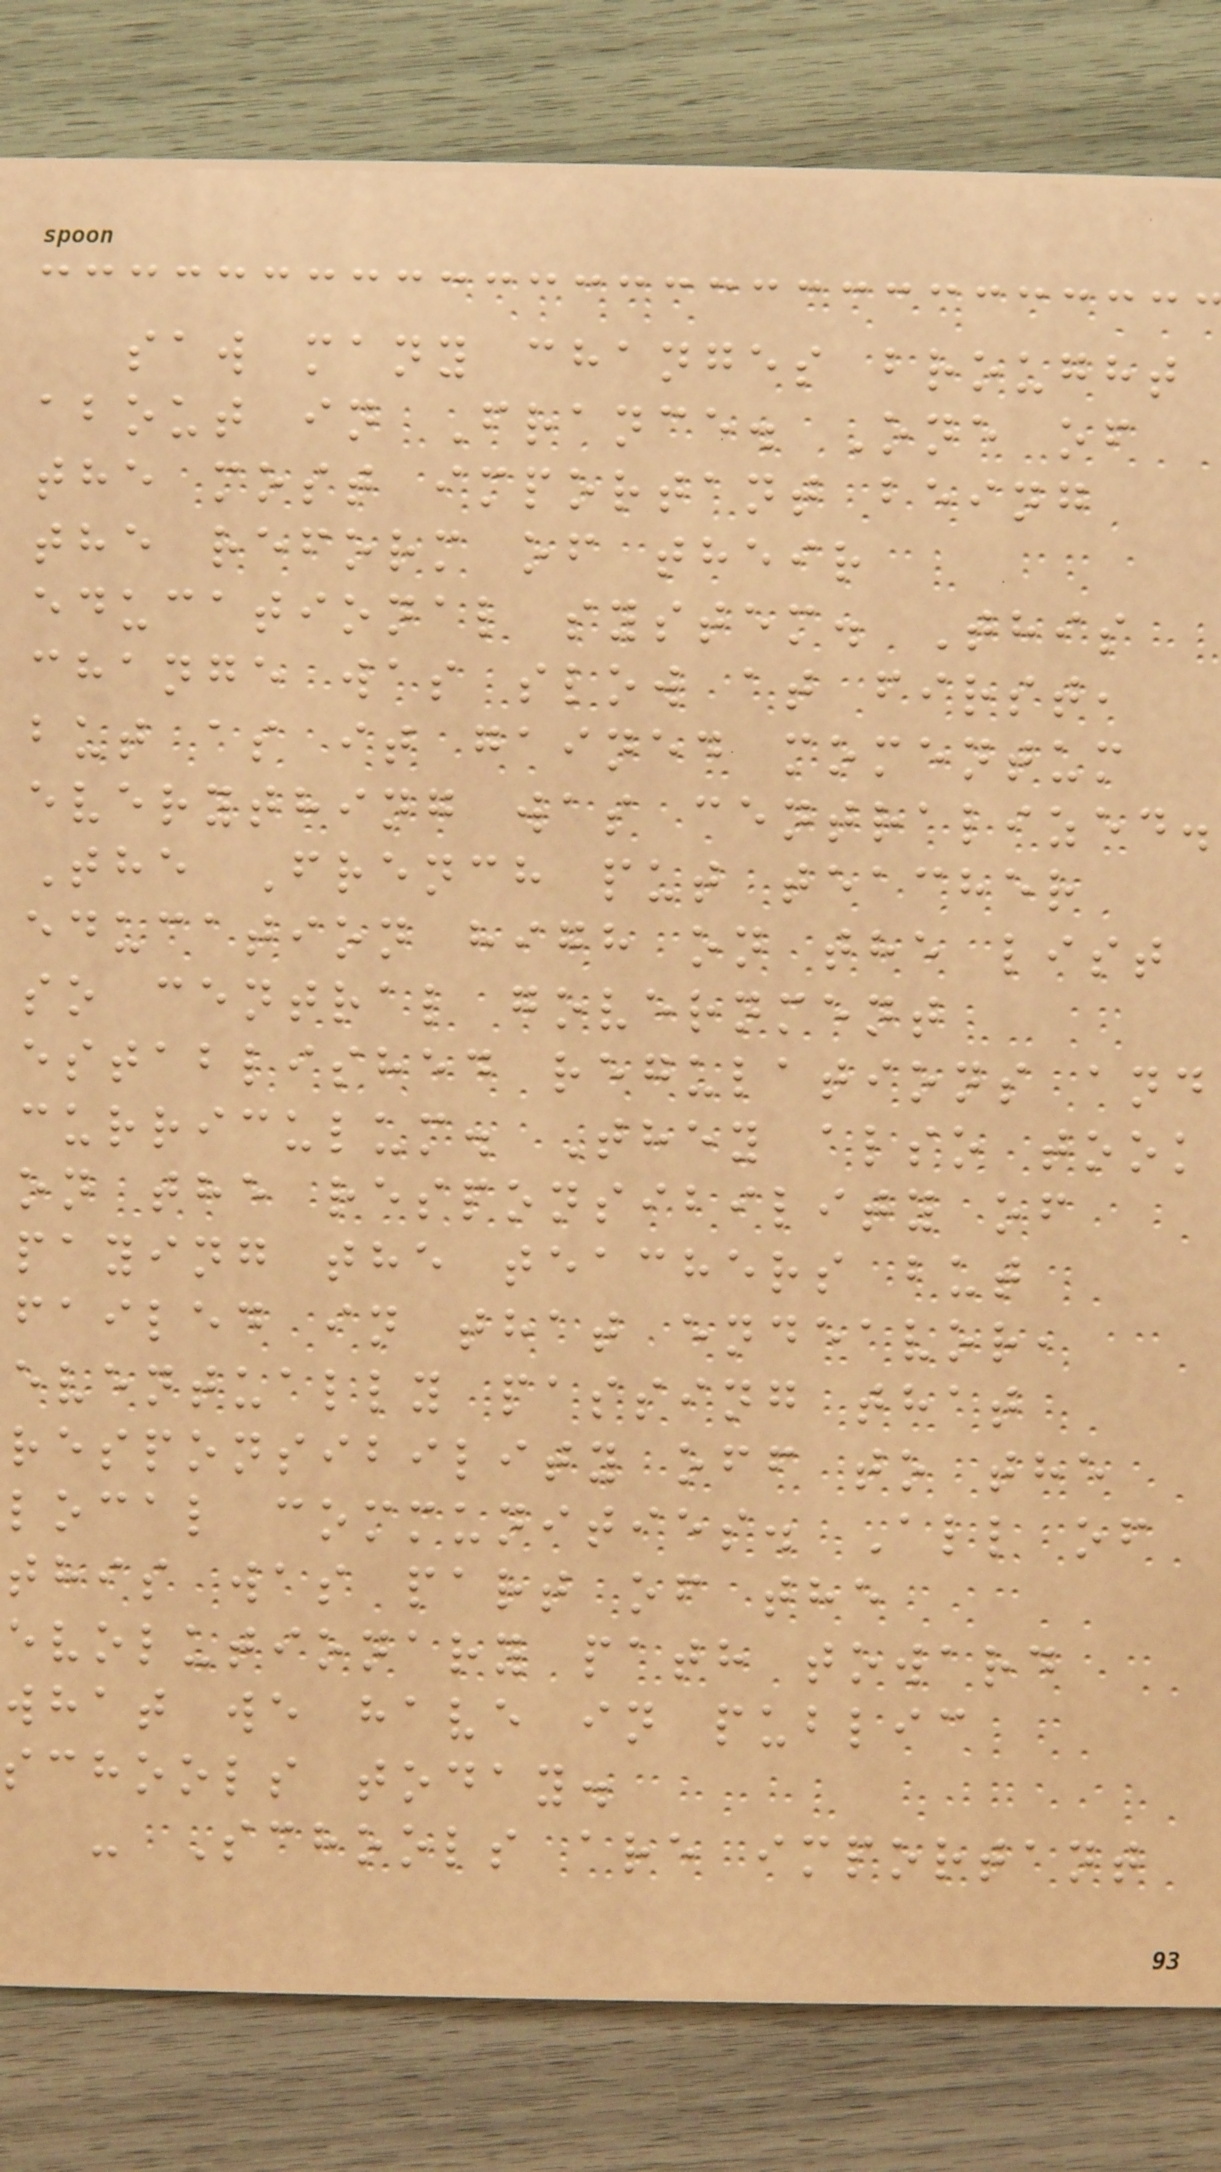saw many changes brought
about in France. One of
the most important being
the reform of their
educational system. This
change was slow at first,
but as it gained momentum
everything was centralized.
The French put teacher
education high on the list
so central government
established regulations and
curriculum. They also took
on the responsibility of
paying the teachers but
failed in that endeavor,
eventually passing that
responsibility off to the
local communities. All of
this was part of the
evolutionary path toward
what we have in public
schools today.
- Schools are important
